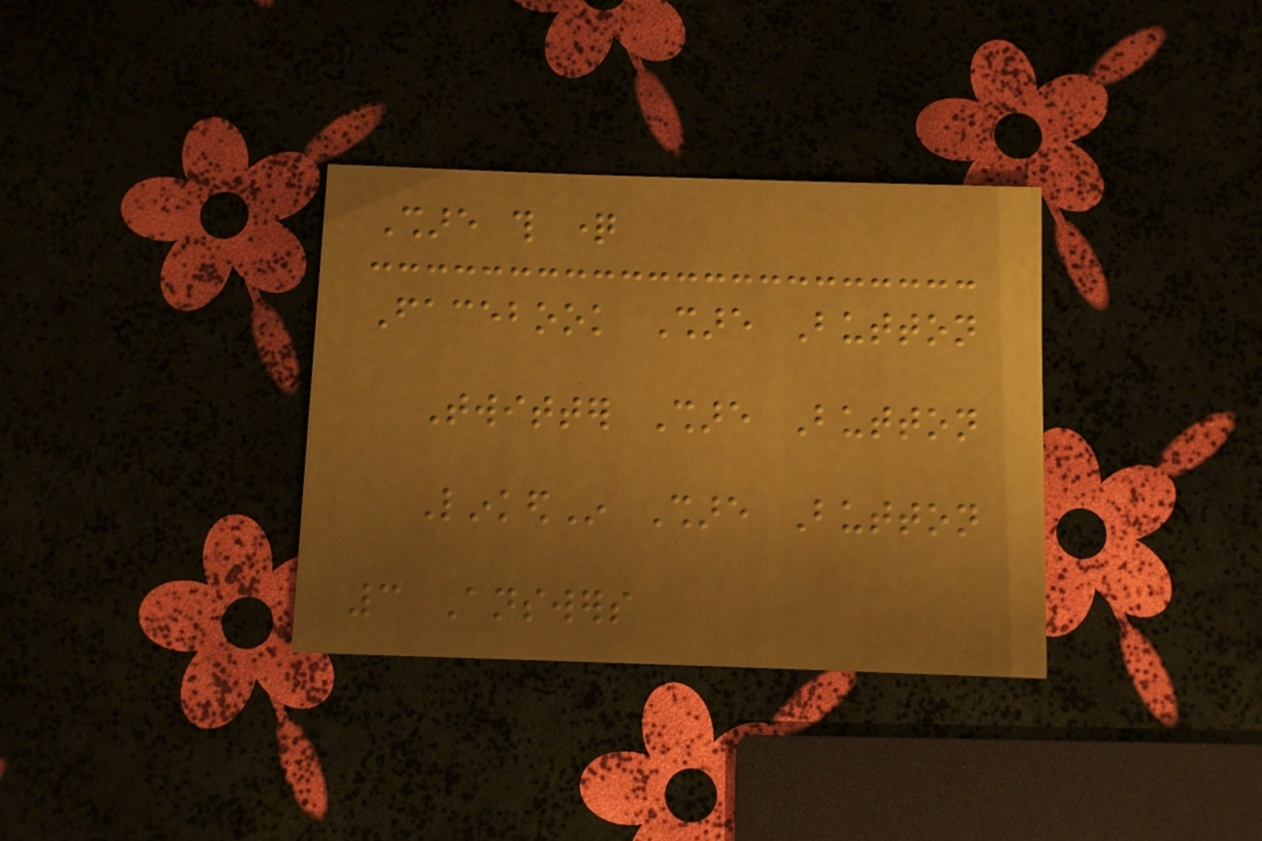Share this question
Facebook Share Button
Twitter Share Button
LinkedIn Share Button
3 Answers
